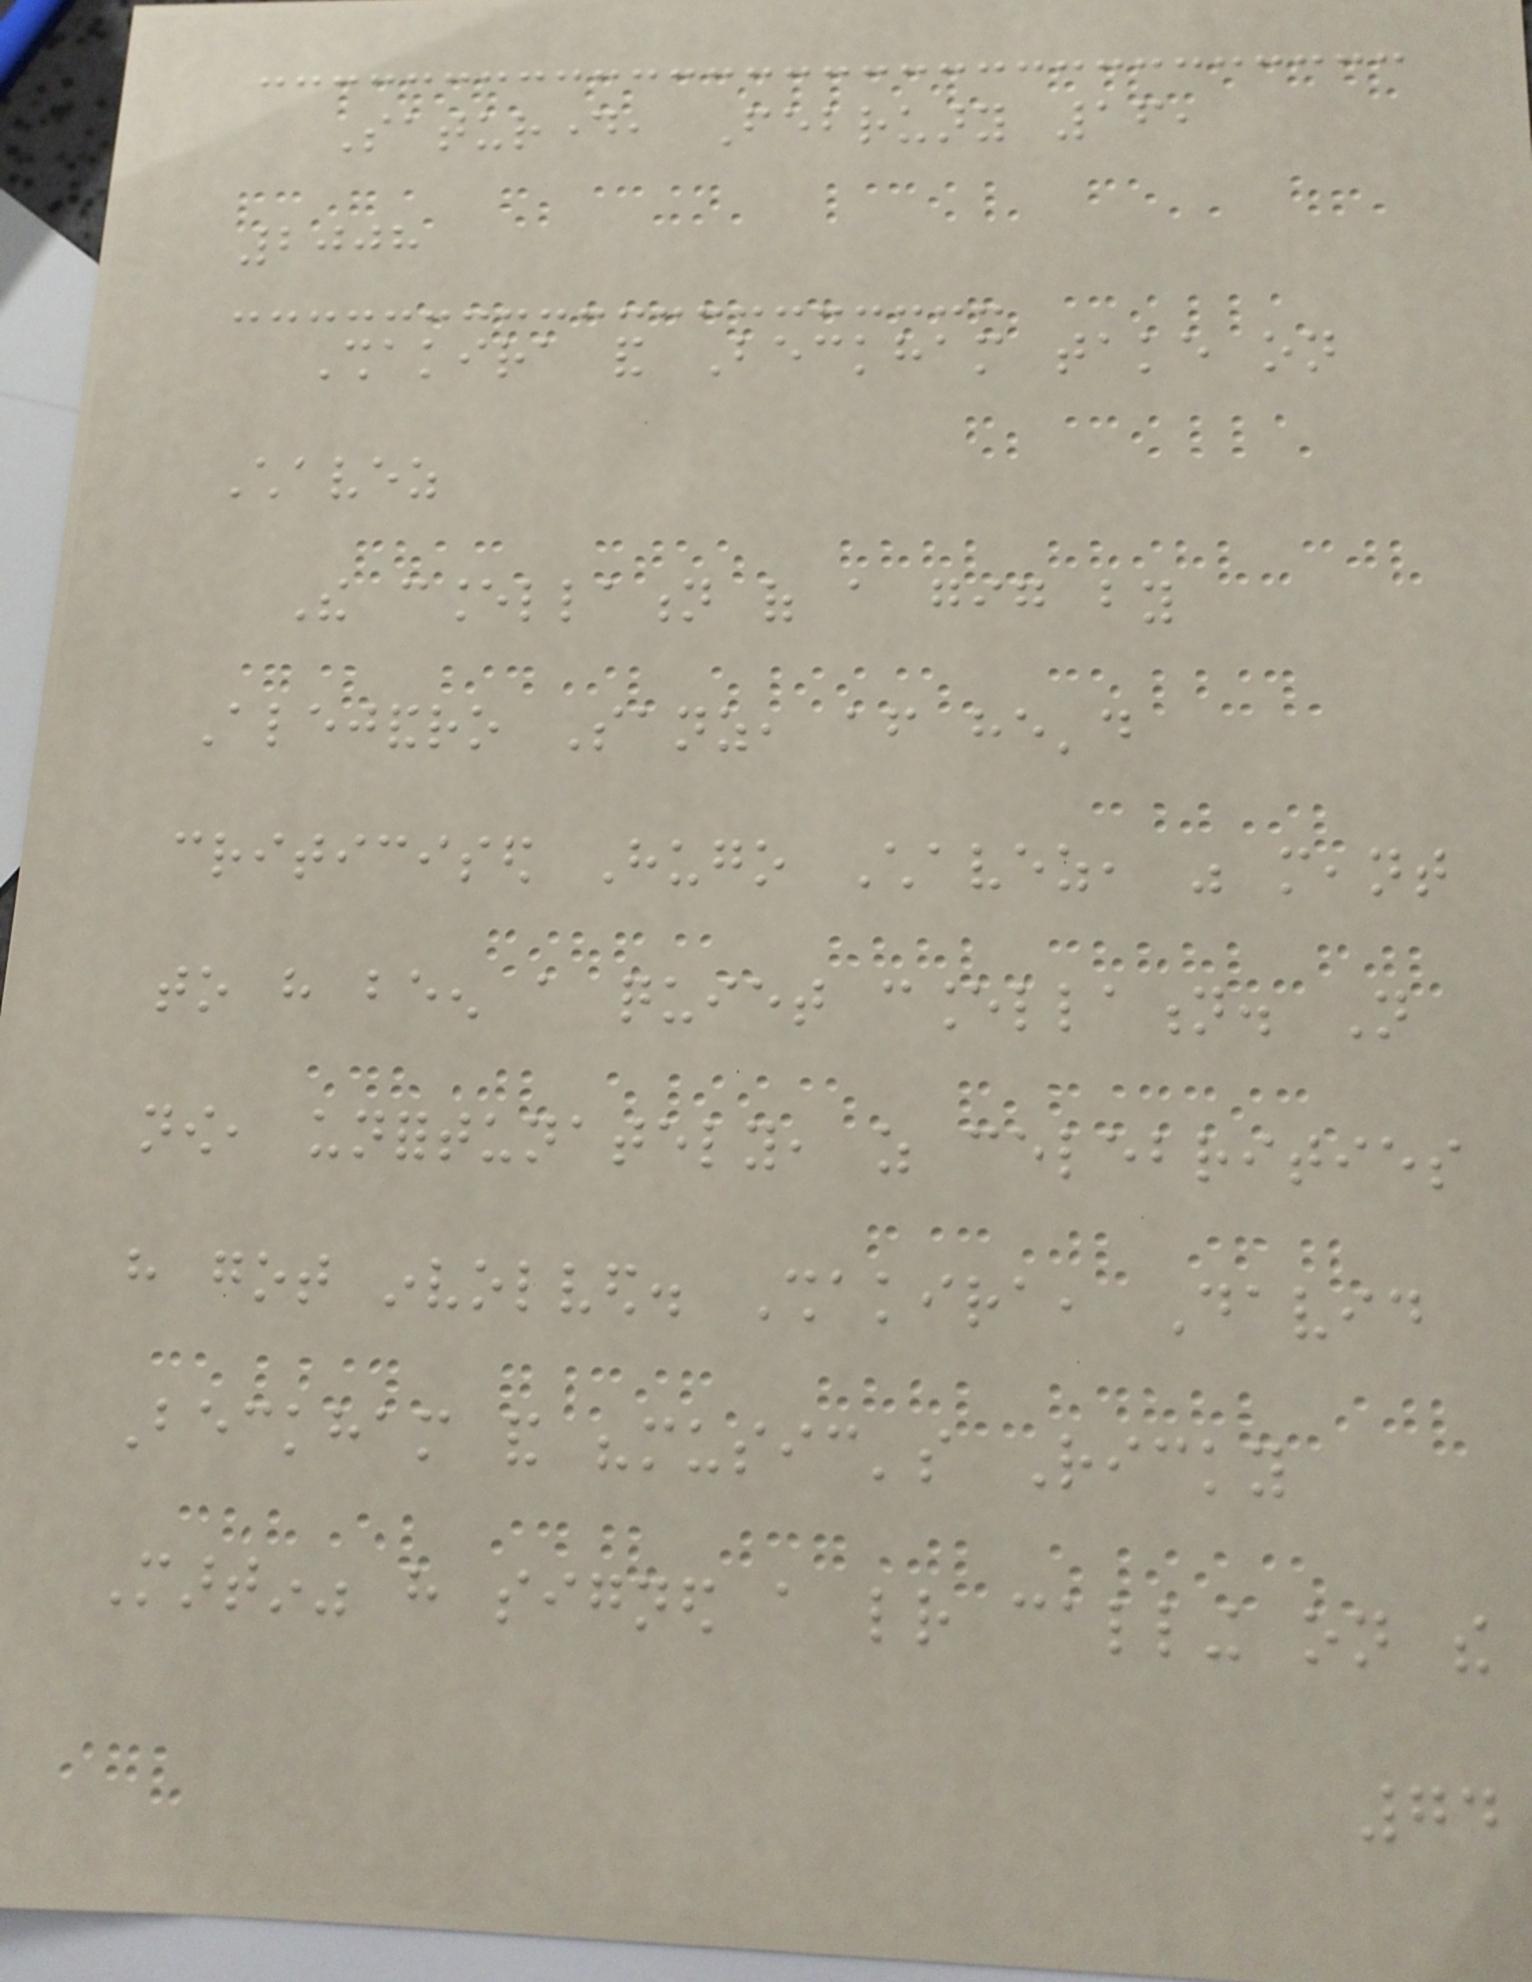Saturday, February 16,
2008
Shakira and Beckham take on
Chavez
The cancellation of a gig by
Alejandro Sanz, after he'd
criticised Hugo Chavez, was meant
to have been a quiet cancellation. Not
now, unfortunately, as celebrities
have got involved. Shakira, David
Beckham and "music's Ricky
Martin" have signed a letter calling on the
74
